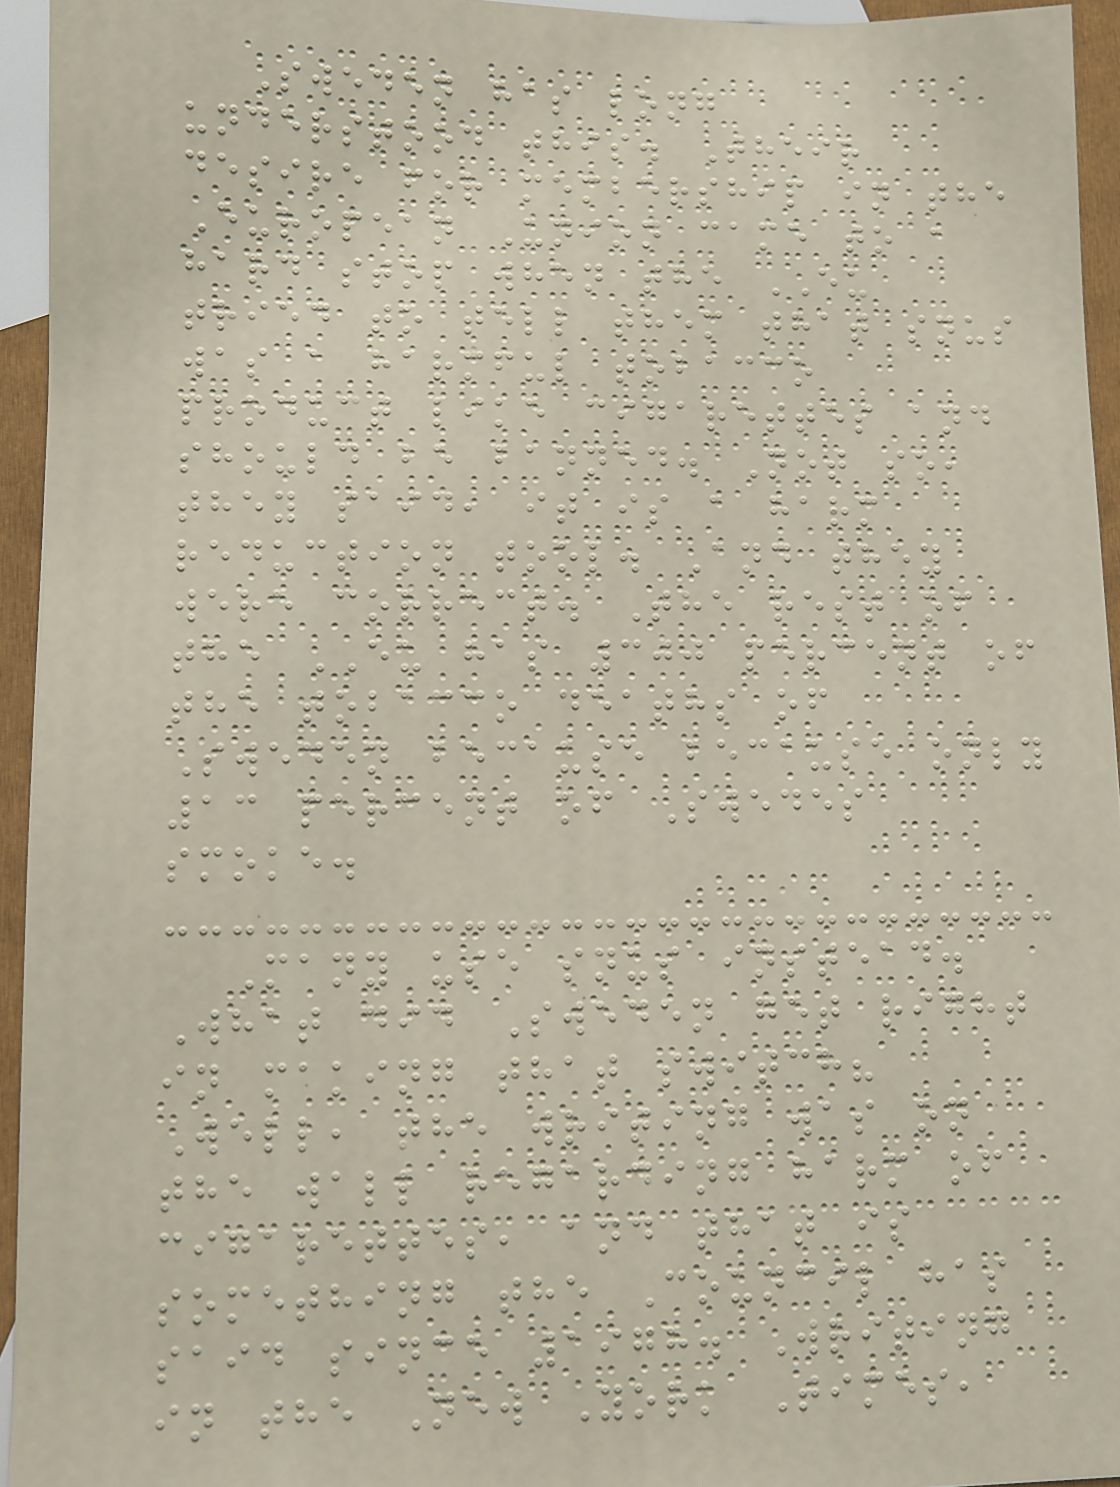Sweden has long
understood this. Their
desire for membership in the
European Union came to a
hard stop when the EU
tried to tell them that snus
was a harmful tobacco
product like cigarettes and
should be banned. Not so,
they said, it is a harm
reduction tool. And they
were correct. The rest of
the EU has 300 percent of
the tobacco deaths of
Sweden because because only
13 percent of Swedes
smoke.
Many use snus instead.
What did Sweden get right
in making that switch?
Well, the writing was on
the wall regarding harm of
cigarettes, and that is
something the Council has
said since 1978. Writing
in the New York Times,
